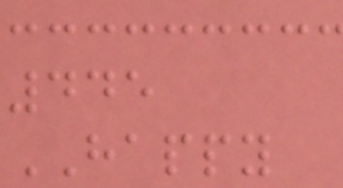445
HAPPY
